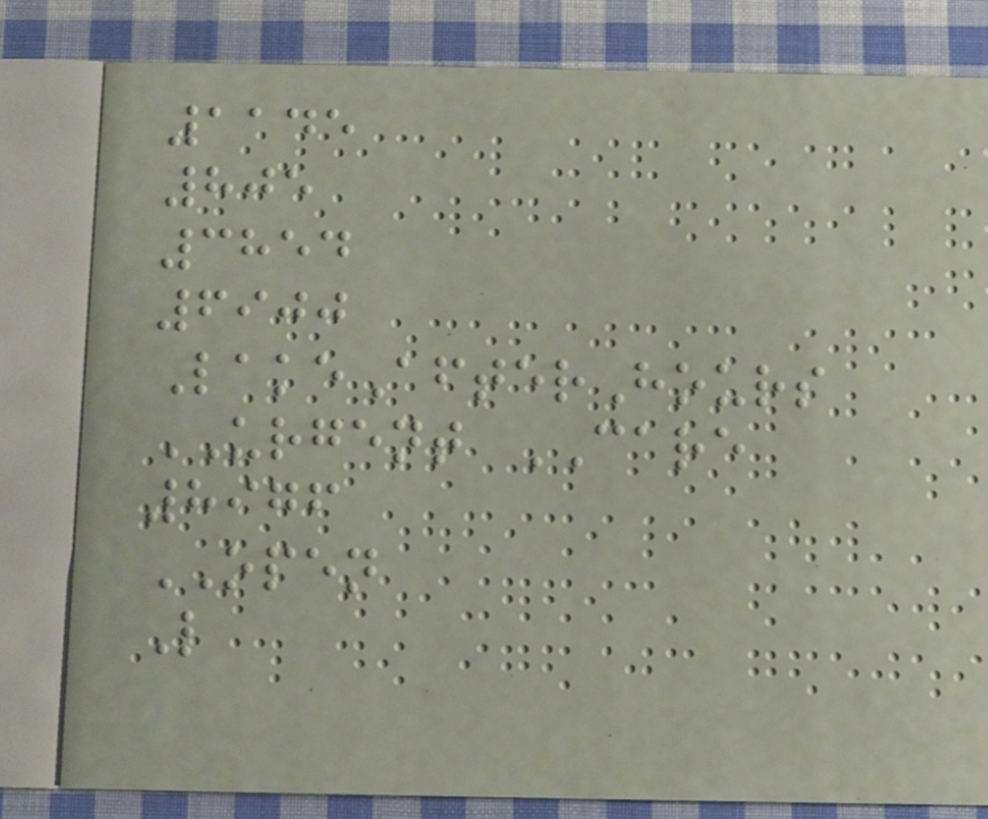1145
805
3854
6900
LakeAfterHours
URGENT CARE
8976
OPEN
L
